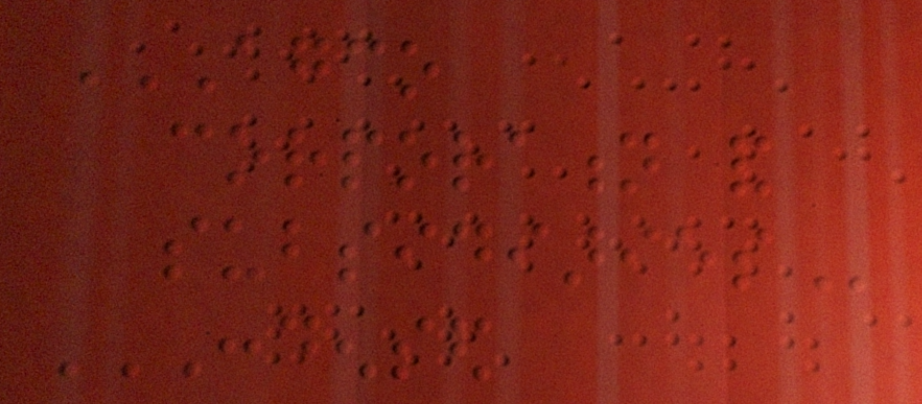AGCO
CORPORATION AND
SUBSIDIARIES
CONDENSED
